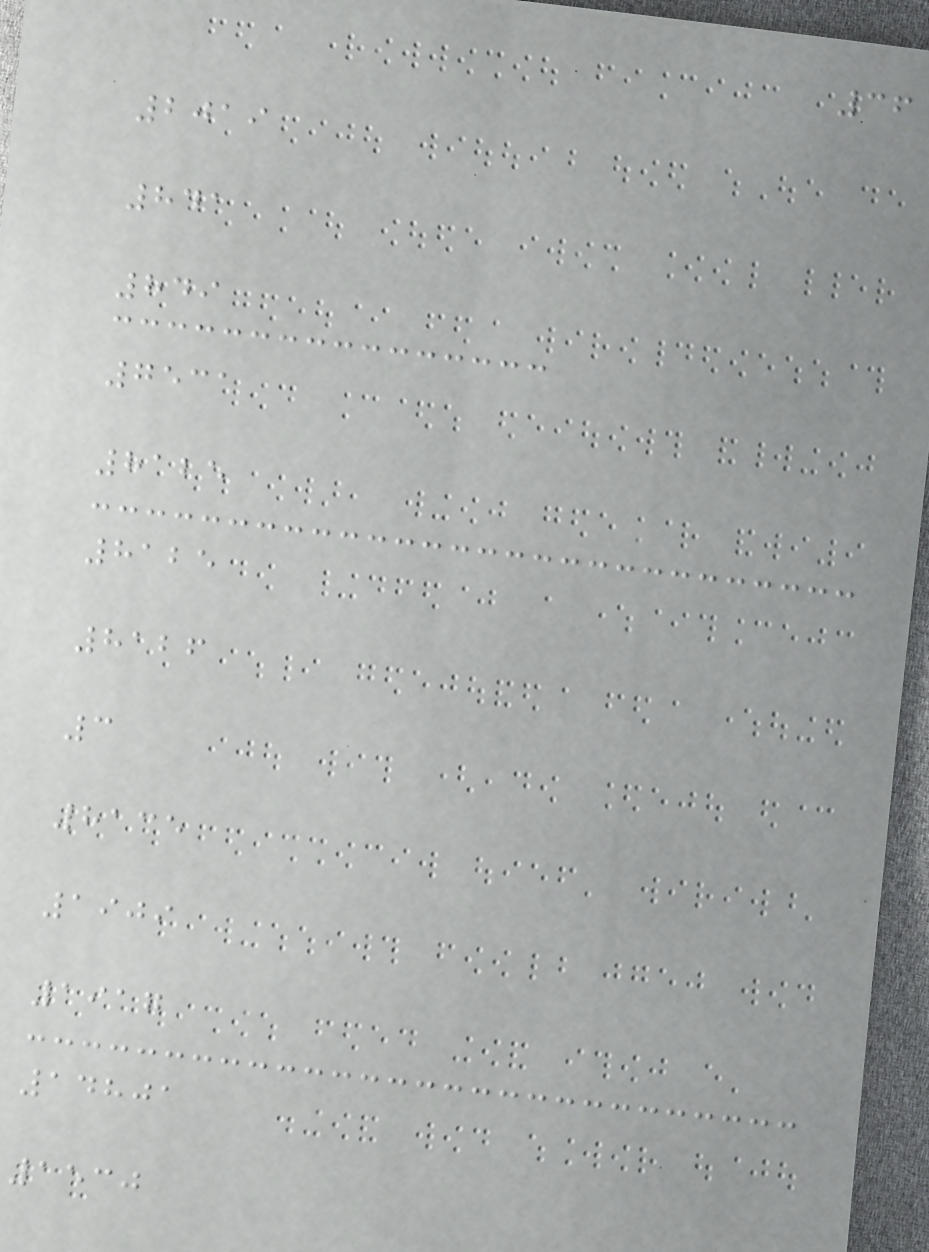36
2019
841
849
7531
8125
8125
8126
3
8135
1909
1917
14801
1530
